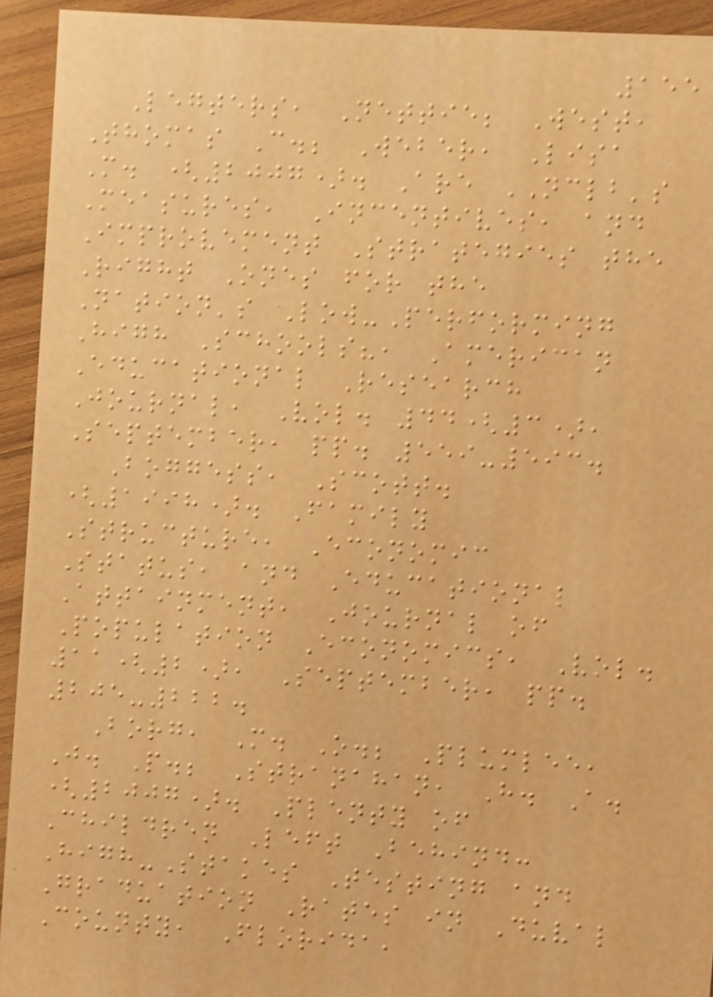155
Legters, Nettie; West,
Thomas C.; Weber, Lisa
M. (2007). Are NCLB's
Measures, Incentives, and
Improvement Strategies the
Right Ones for the
Nation's Low-Performing
High Schools?, American
Educational Research
Journal, Vol. 44(3),
September, pp. 559-593.
Boggess, Scott.
(1998). Family
Structure, Economic
Status, and Educational
Attainment, Journal of
Population Economics, Vol.
11(2), September, pp.
205-222.
Borg, M. O.; Plumlee,
J. P.; Stranahan, H. A.
(2007). Plenty of
Children Left Behind:
High-Stakes Testing and
Graduation Rates in Duval
County, Florida,
